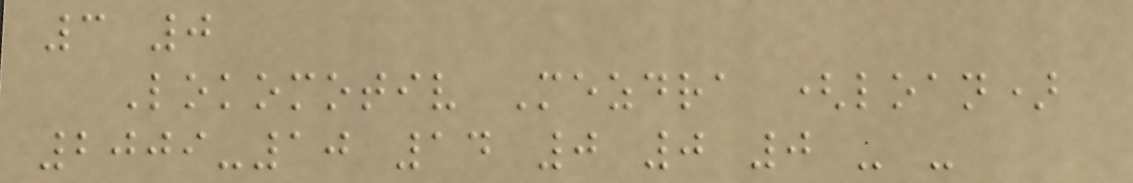3 0
Lokomotiv Mezdra (loan)
2009-10 14 0 0 0 - -
